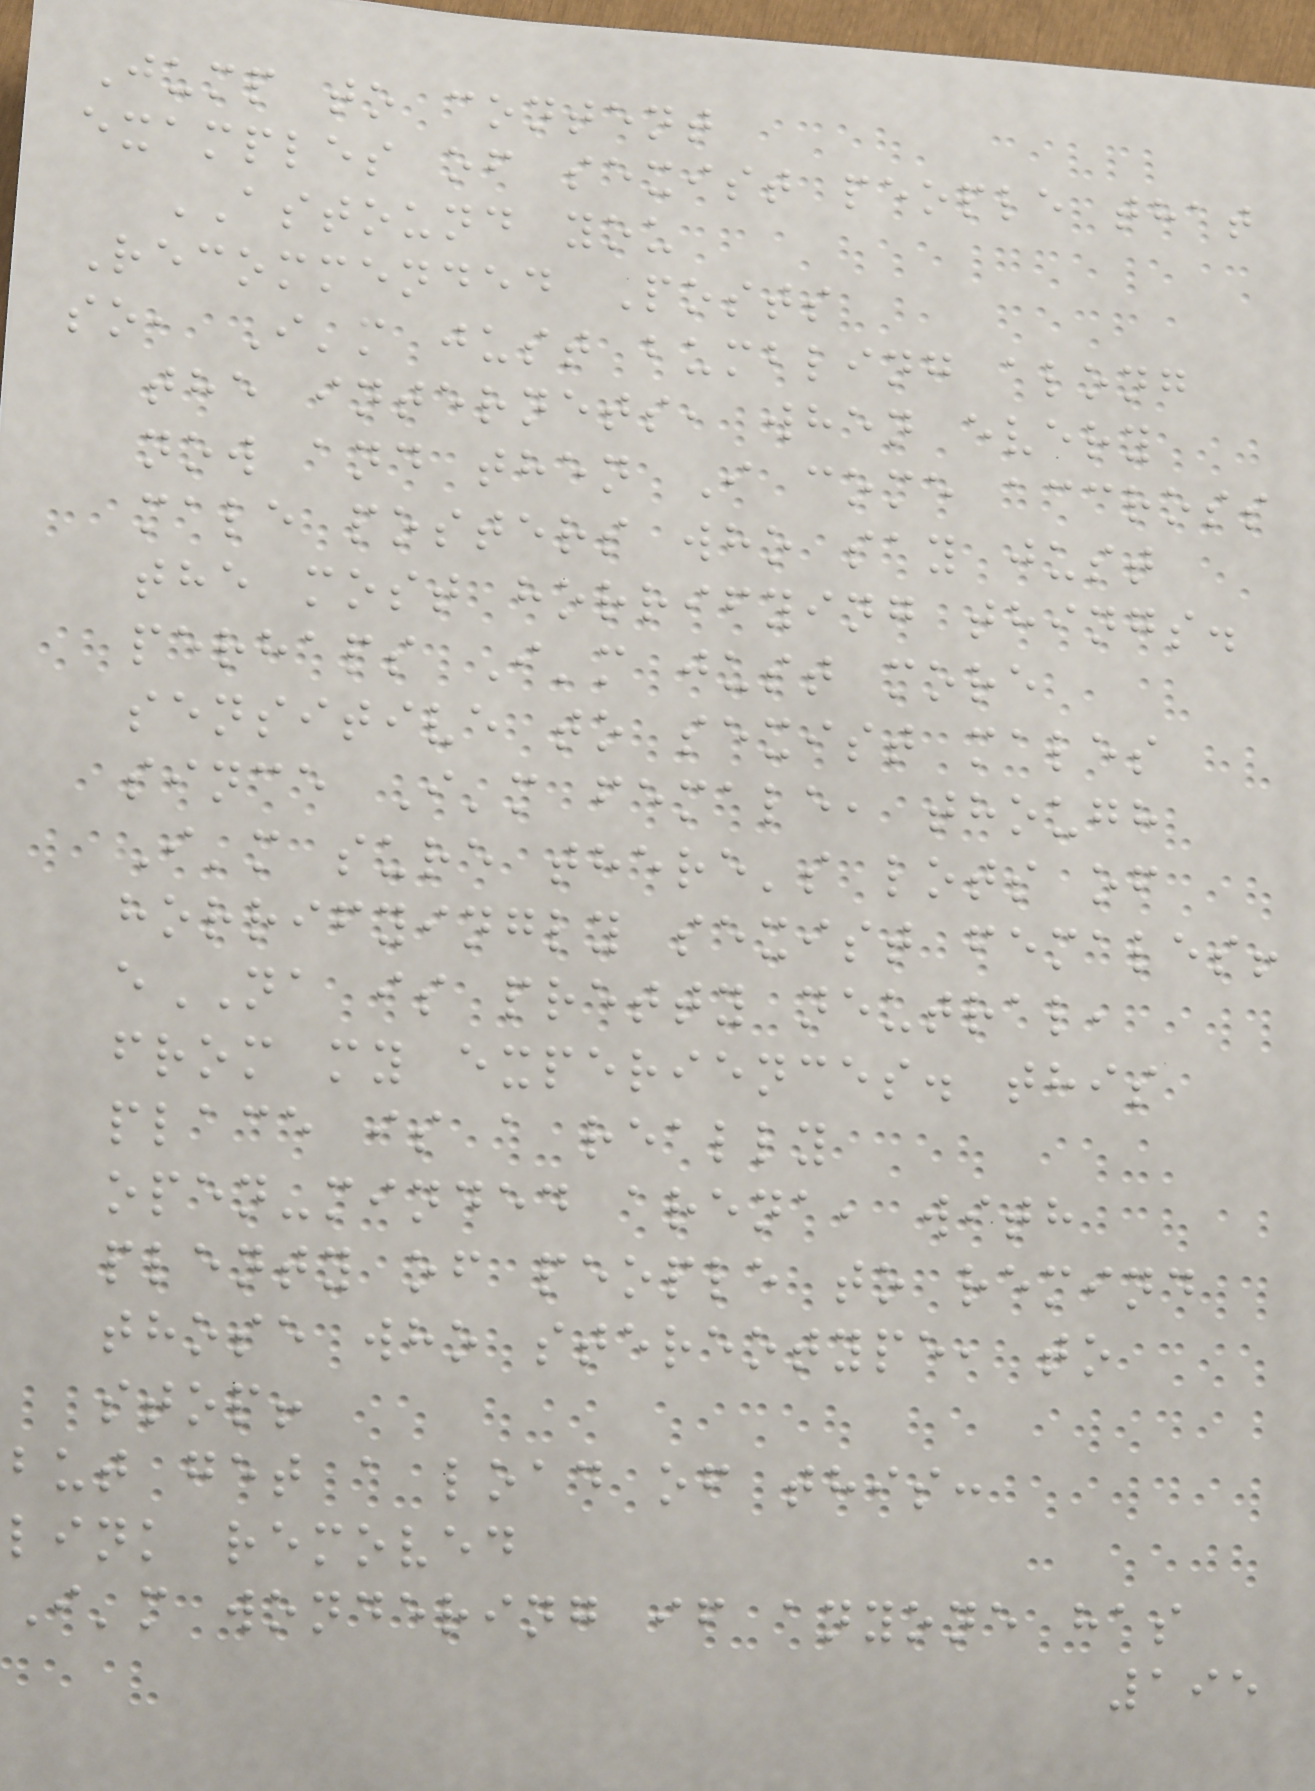Jump to content
examples of sexist people that
ASTOUND you
Recommended Posts
so, I'm just bumbling along
the internets, when every
now and then I come accross
male posters who say just
the most horrifying things.
perhaps I'm just more
sensitive to sexist males
since I'm female, though
I'm sure there's lots of
horrifyingly sexist females!
eNA is pretty neutral,
from my experiences. this
place is a really
open-minded arena, with
plenty of people to remind
those who stereotype, to
stop!
but get a load of this:
link removed
I'm wondering if anyone has
195
